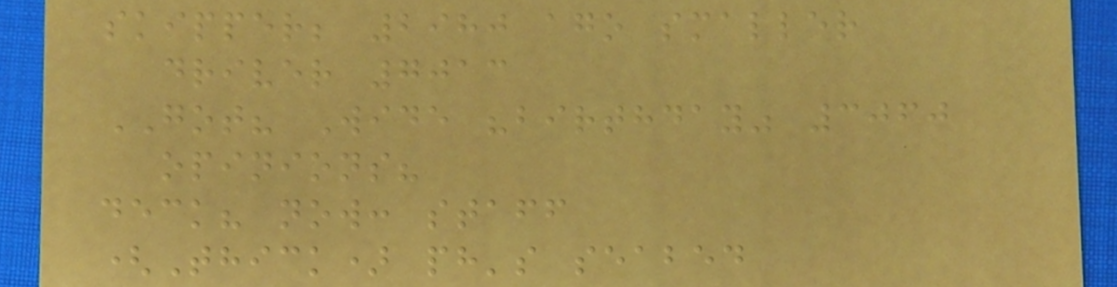skipper; 2980 ago smaller
driver 7013
GOT? Wide "birthday" 3060
opinions?
deck? now: staff
(Thick) ph's seabed
